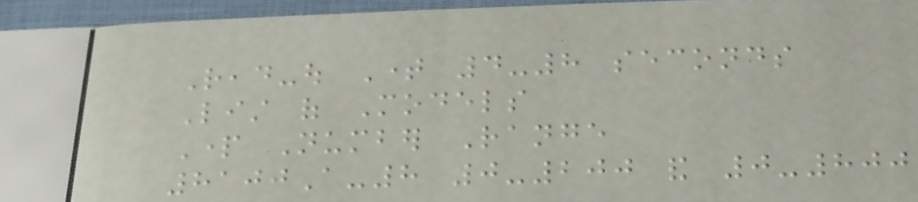Read-out Time 4-8 seconds
List of Models
Part Number Range
8100A-8 0-200 and 0-800
